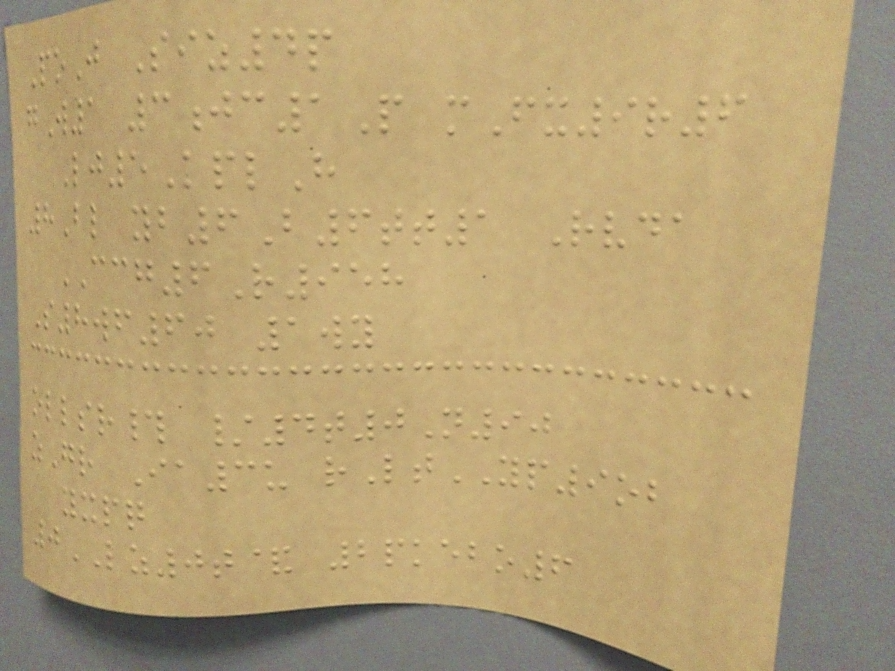PoJ Siz4p
gW1 3jc1P mFx9r6
Lj5KplH
8Bl yb6B6tt1 Rvda
CCG6R958
S8wf60 1wy
ollsr# /4t0N90
zGr Ia3u rLtYP9ob
yxpq
0LZ0t& 2pkebo6
